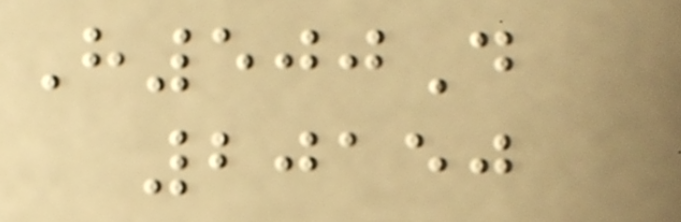H500D
20150
